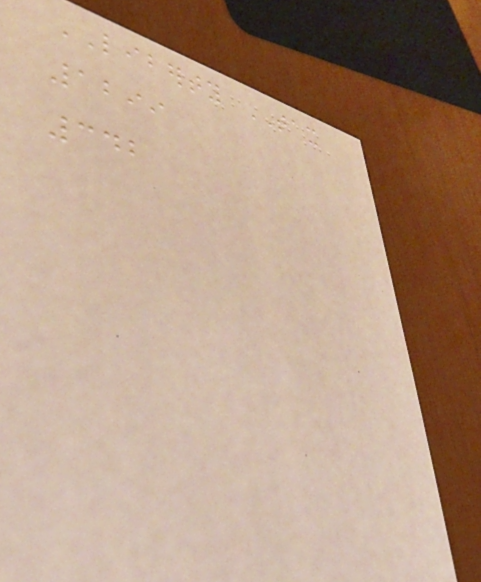LIBERTY TAX
1299
342
